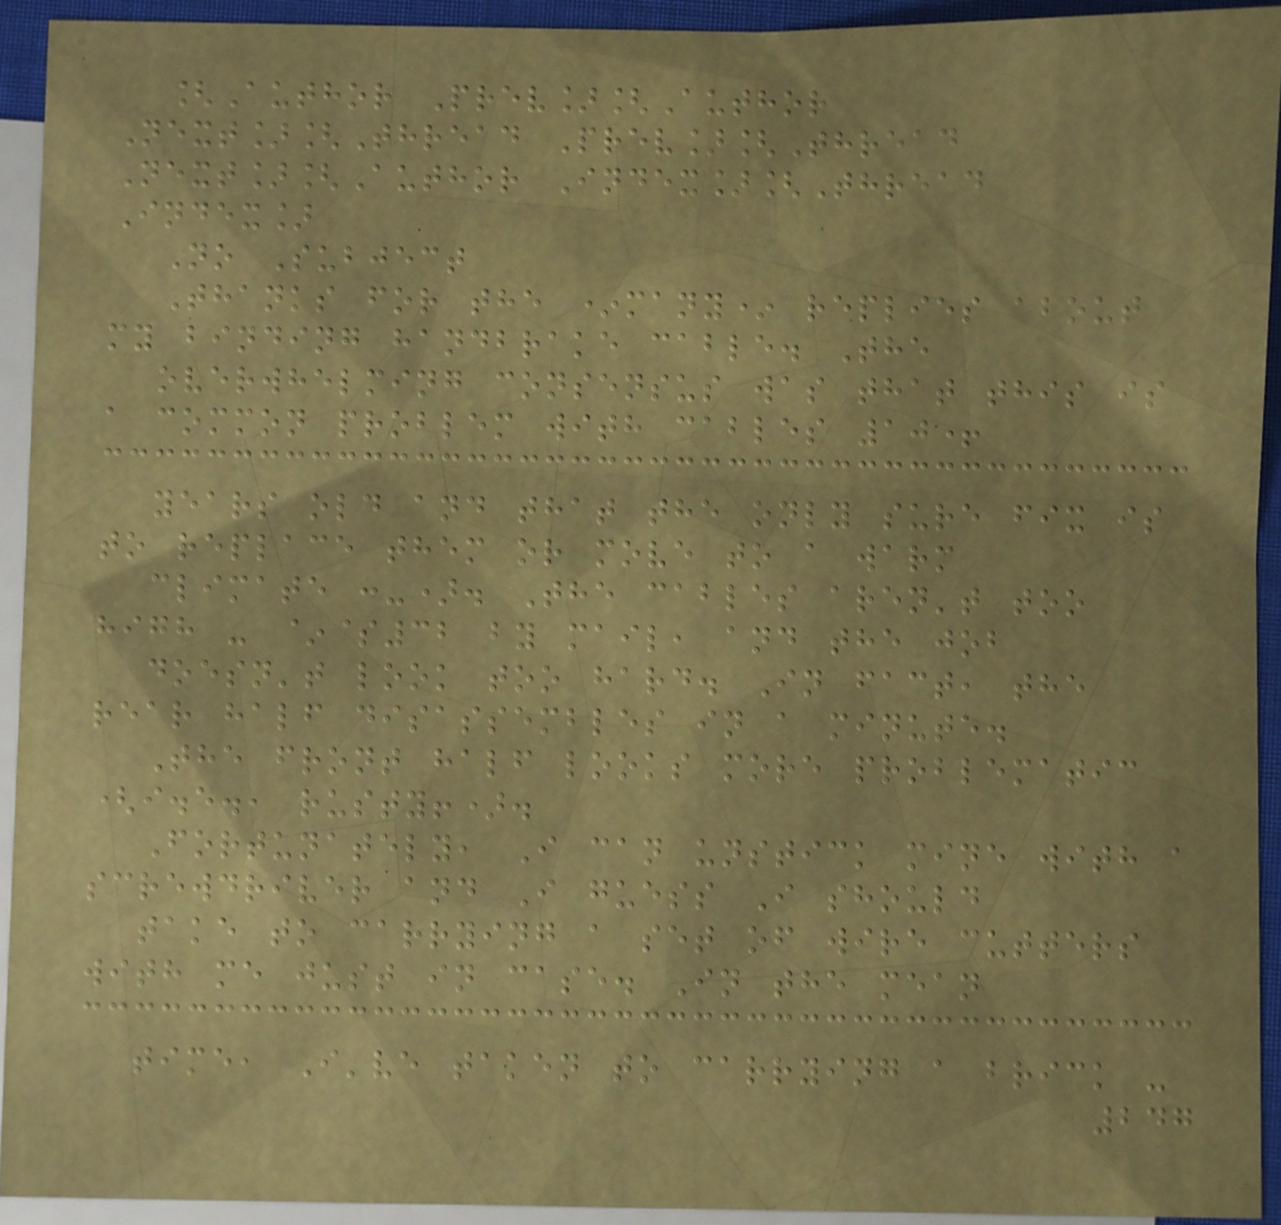[Author Prev][Author
Next][Thread Prev][Thread
Next][Author Index][Thread
Index]
No Subject
Thanks for the *many* replies about
my binding handbrake cable. The
overwhelming consensus was that this is
a common problem with cables 10+
years old and that the only sure fix is
to replace them or move to a warm
climate :-). The cables aren't too
high - ~$32 by mail, and the job
doesn't look too hard. In fact, the
rear half disassembles in a minute.
The front half looks more problematic
(i.e., rusty!).
Fortunately, I can unstick mine with a
screwdriver and I guess I should
take to carrying a set of wire cutters
with me just in case. In the mean
time, I've taken to carrying a brick -
247
